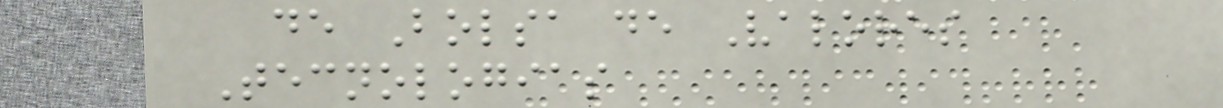de Bolsa de Valores
Tecnologias
